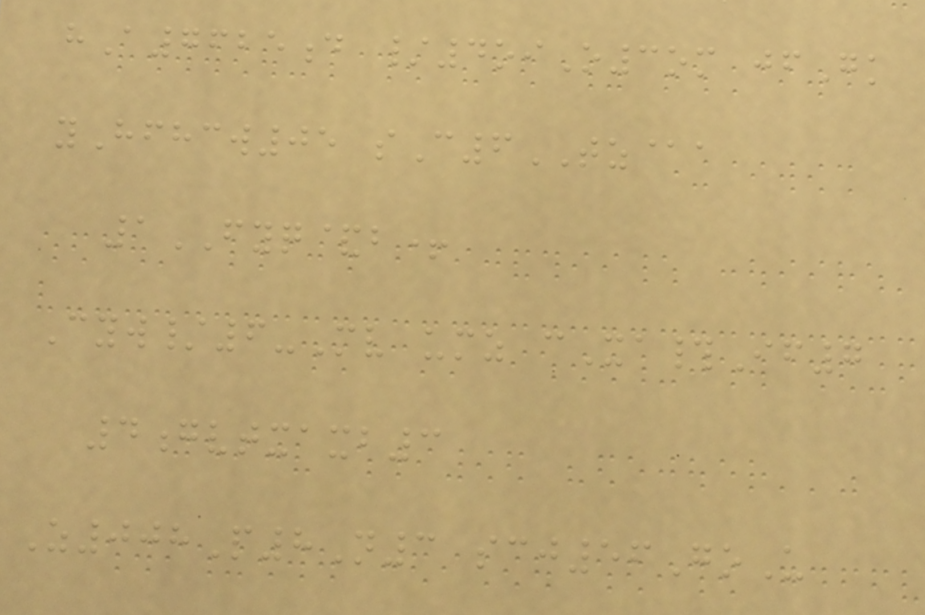hA7625d /4oiO3om jfGk
yHfhcw05 sC6TZ@a
1FYQ&b+
Cyw/6-Mv umz cXa#If7
4gvtxaxb3
Z008P8N3 scj56GoU
